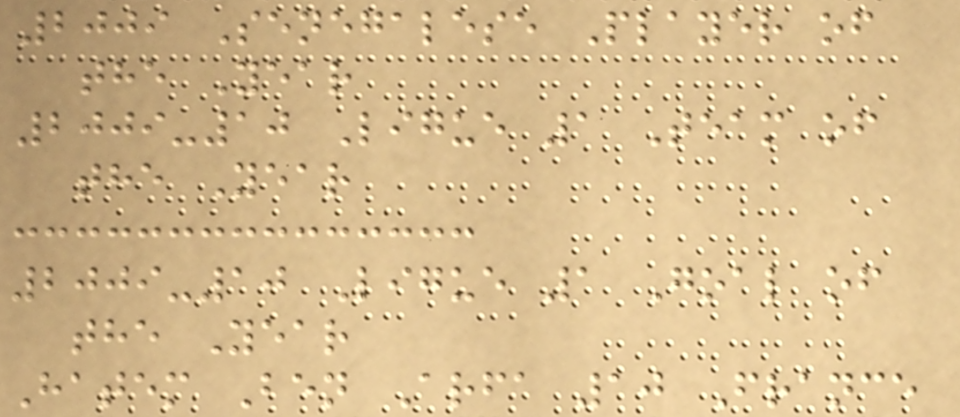2009 Senegalese Player of
the Year
2009-10 Ligue 1 Team of
the Year
2009-10 Ligue 1 Goal of
the Year
Hatem Ben Arfa 10 France
